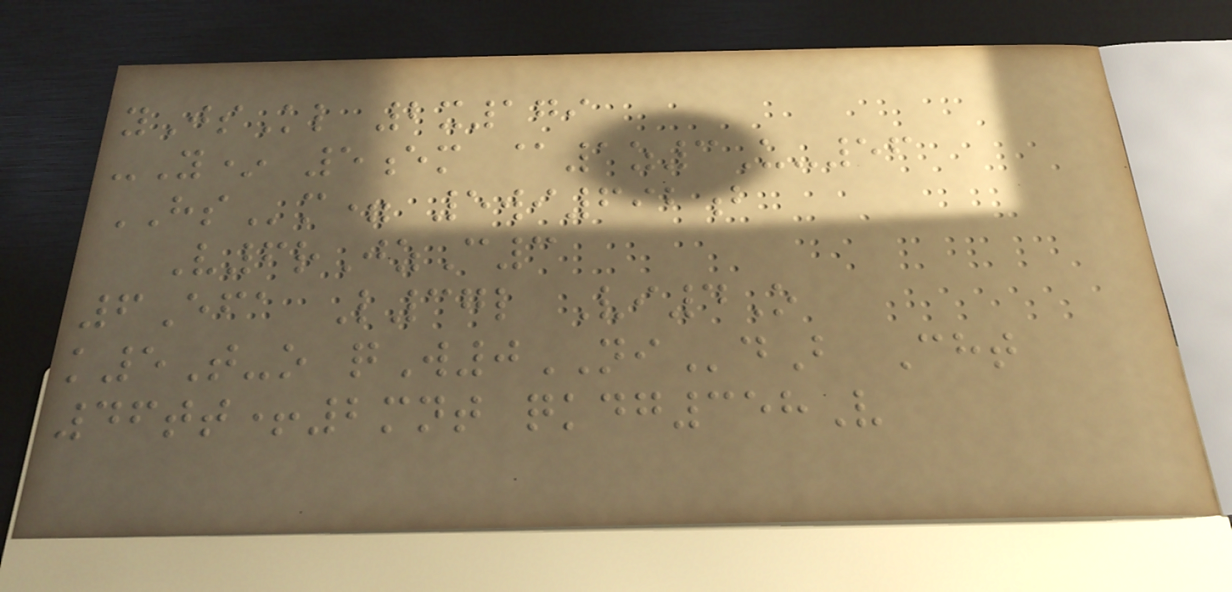yJsKl 2x179
-Y* 5em @1z3U-56
HSm= 5wi692b
V6rJzC3
6Efa L37l Vi4O
k5T-o qW0NIdB Cht
46tt+2mnt qkdg358V
